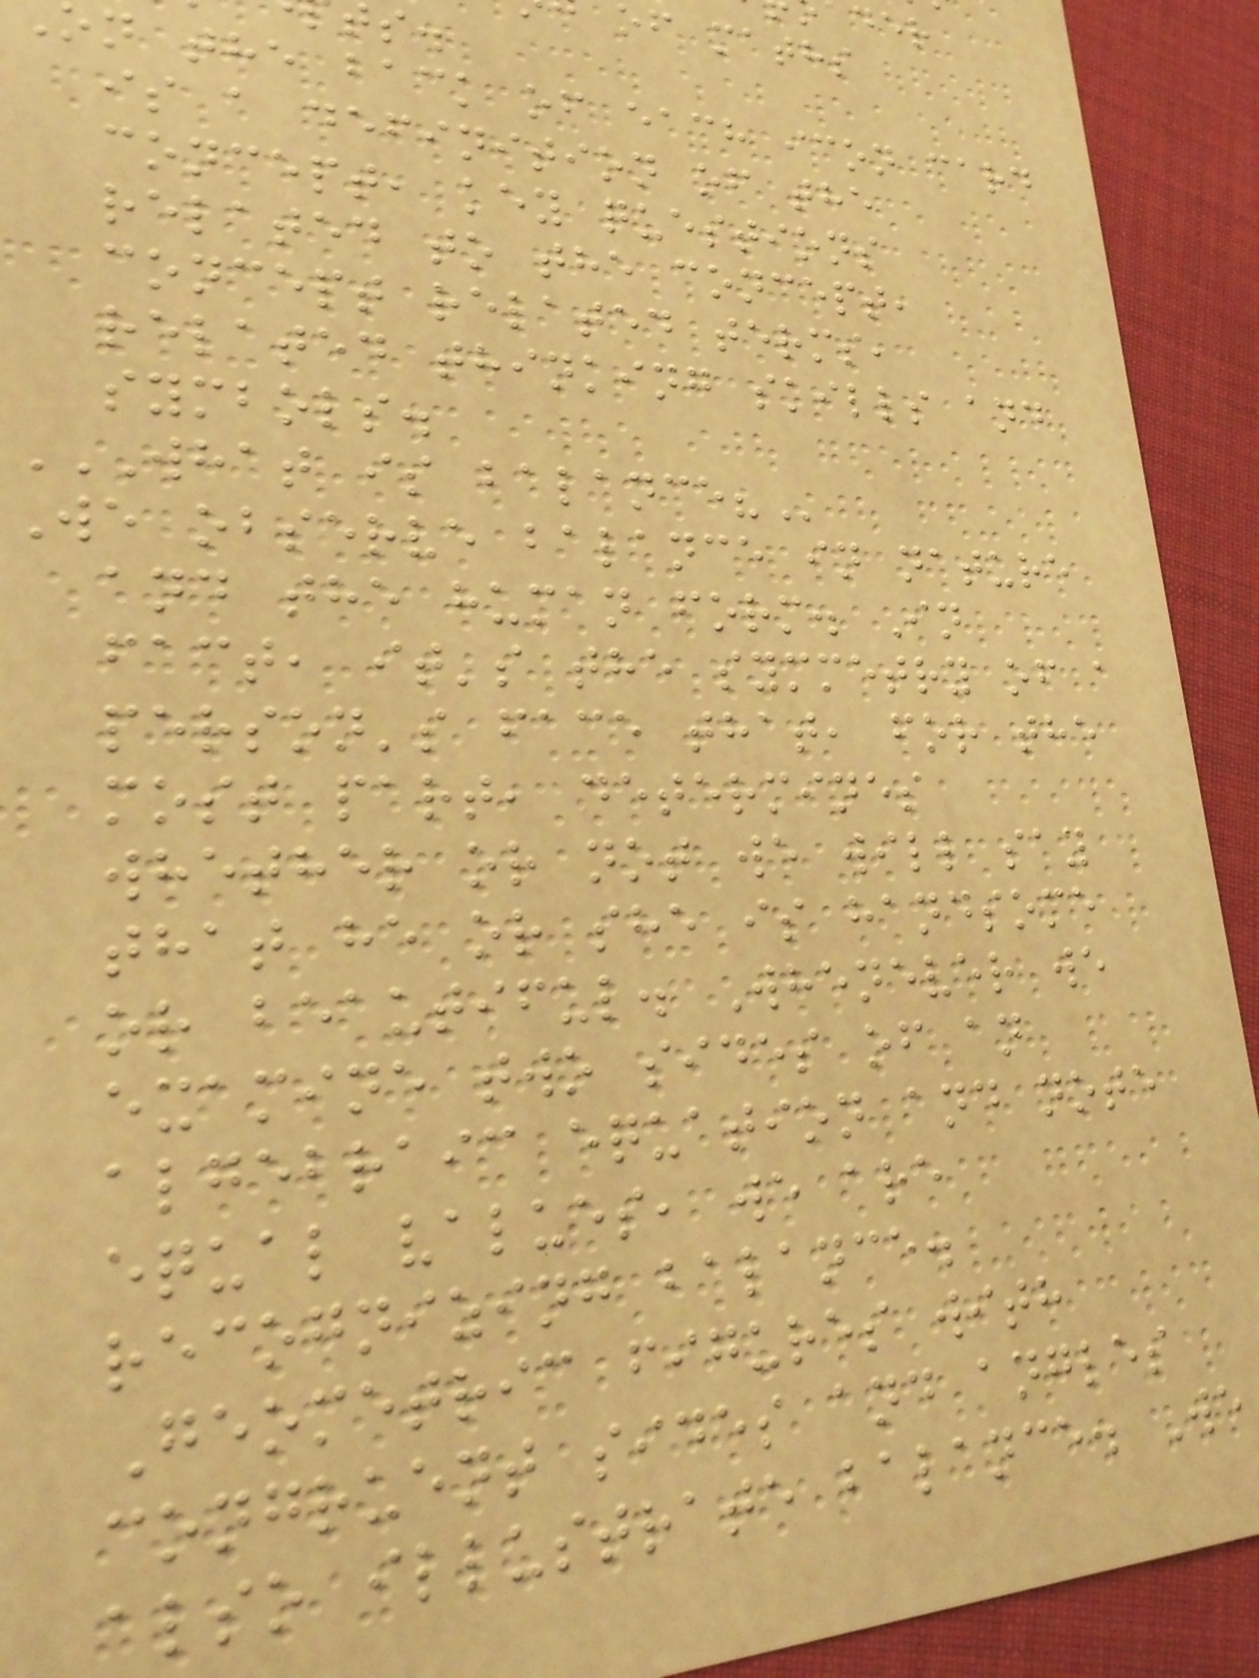of maths
n the back of each icon card
is a definition of the
concept, key questions
related to the concept,
concept related terms,
related thinking skills and
symbols.
WHAT IS BALANCE?
We observe balance in nature
and the human form. In
fact, it's the symmetry of a
person's face that, for the
most part, determines
whether or not we will say
that he or she is handsome
or beautiful. Whenever we
examine two sides of an
algebraic equation and note
equal values, we are
recognizing balance.
Geometric figures with
congruent sides and angles
also illustrate balance. We
